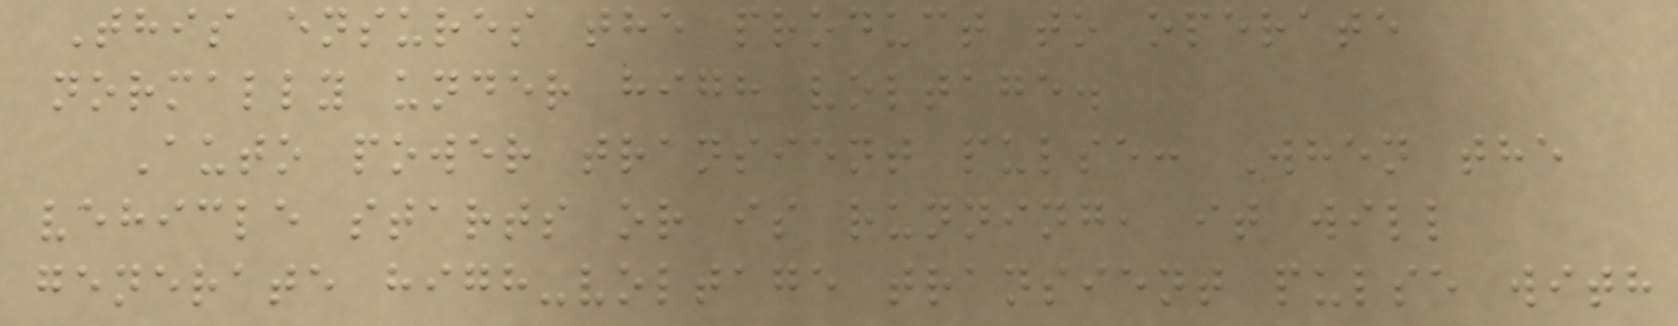This ensures the product to operate
normally under high voltage.
Auto power transient pulse: When the
vehicle starts or is running, it will
generate high-voltage transient pulse with
